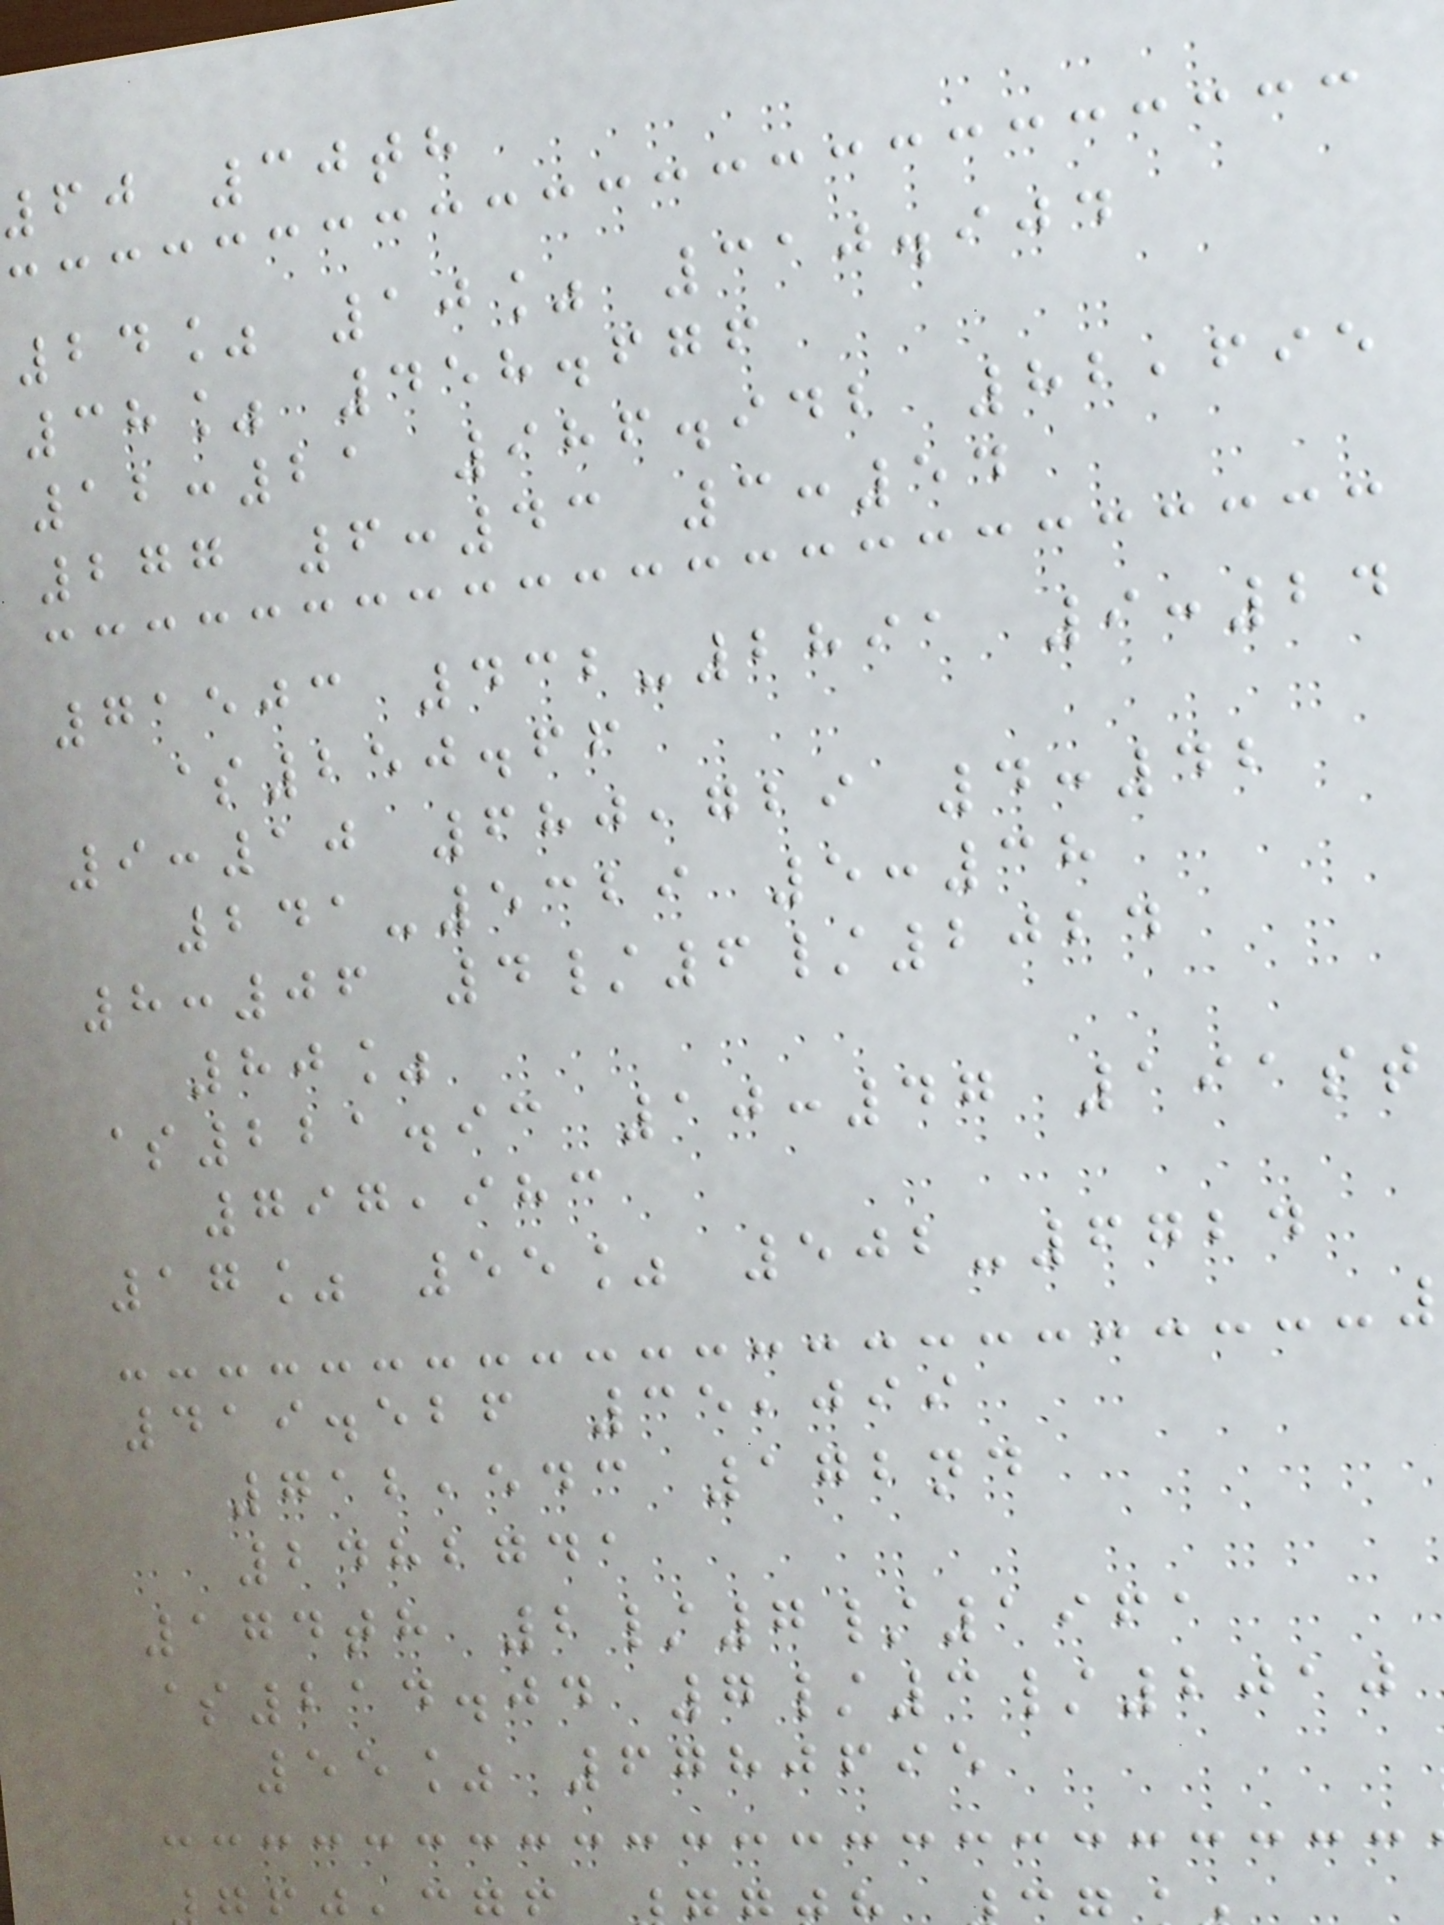60 30th
24% 10% 310.904
38% 458.676
12:21 986.942 82,695
277 6:43 3:54
71503 432-2891 9:24
$250.66
9:10 680,729 4:42
241-5329 5:38
8:06 4/6/2024
80%
$221.93 10:47 191st
797,983
17% 55% 502-6724
419.526 35,099
712,543 172nd
2482741
174th 2/7/1961
$214.04 7/3/2010
55% 6780695
